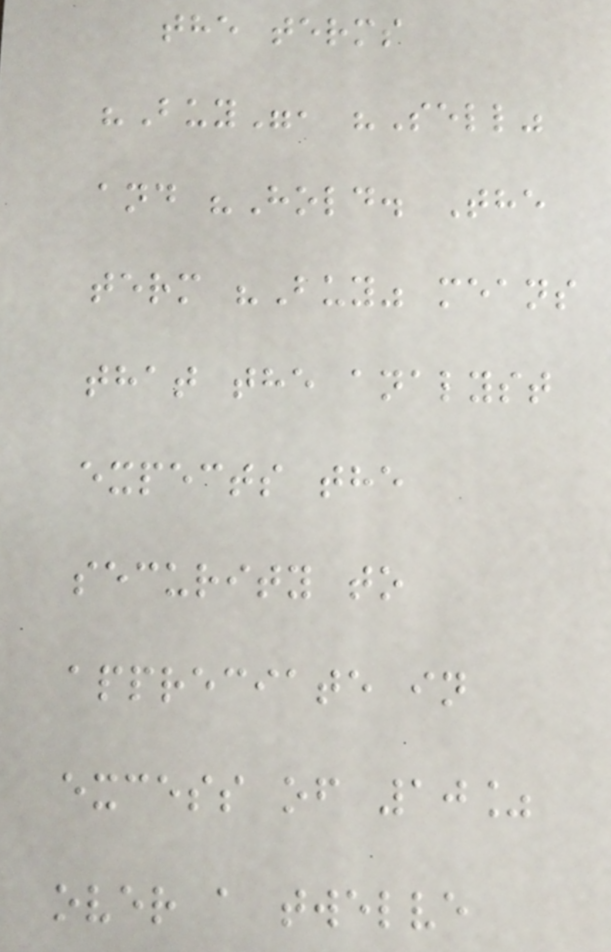the terms
"Buy", "Sell"
and "Hold. The
term "Buy" means
that the analyst
expects the
security to
appreciate in
excess of 10%
over a twelve
